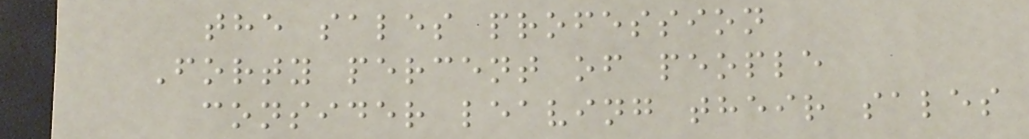the sales profession
Forty percent of people
consider leaving their sales
